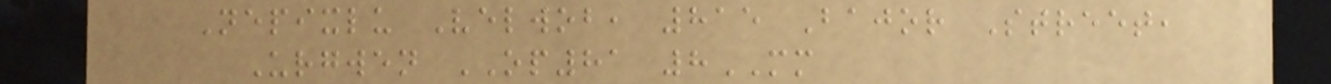Nepixlu Velwob, 815 Bajor Street,
Urgwen OP81 8MM
